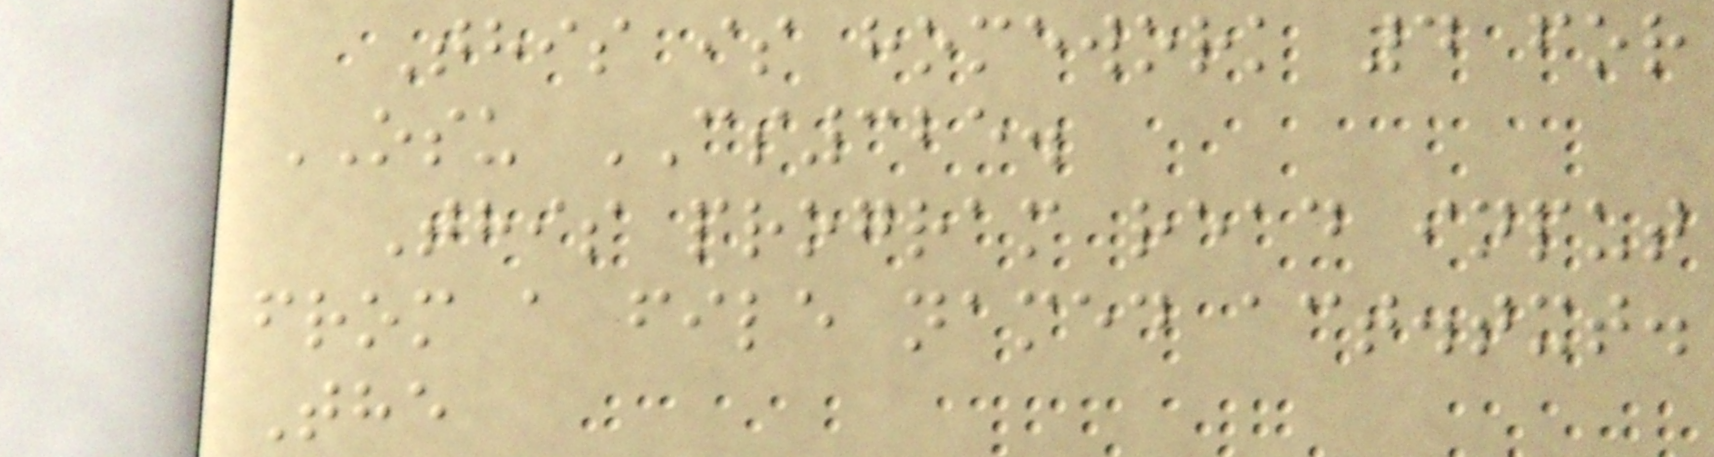This is homework 4 for
OSU CS325.
This program read input
from a file named act.txt.
The
